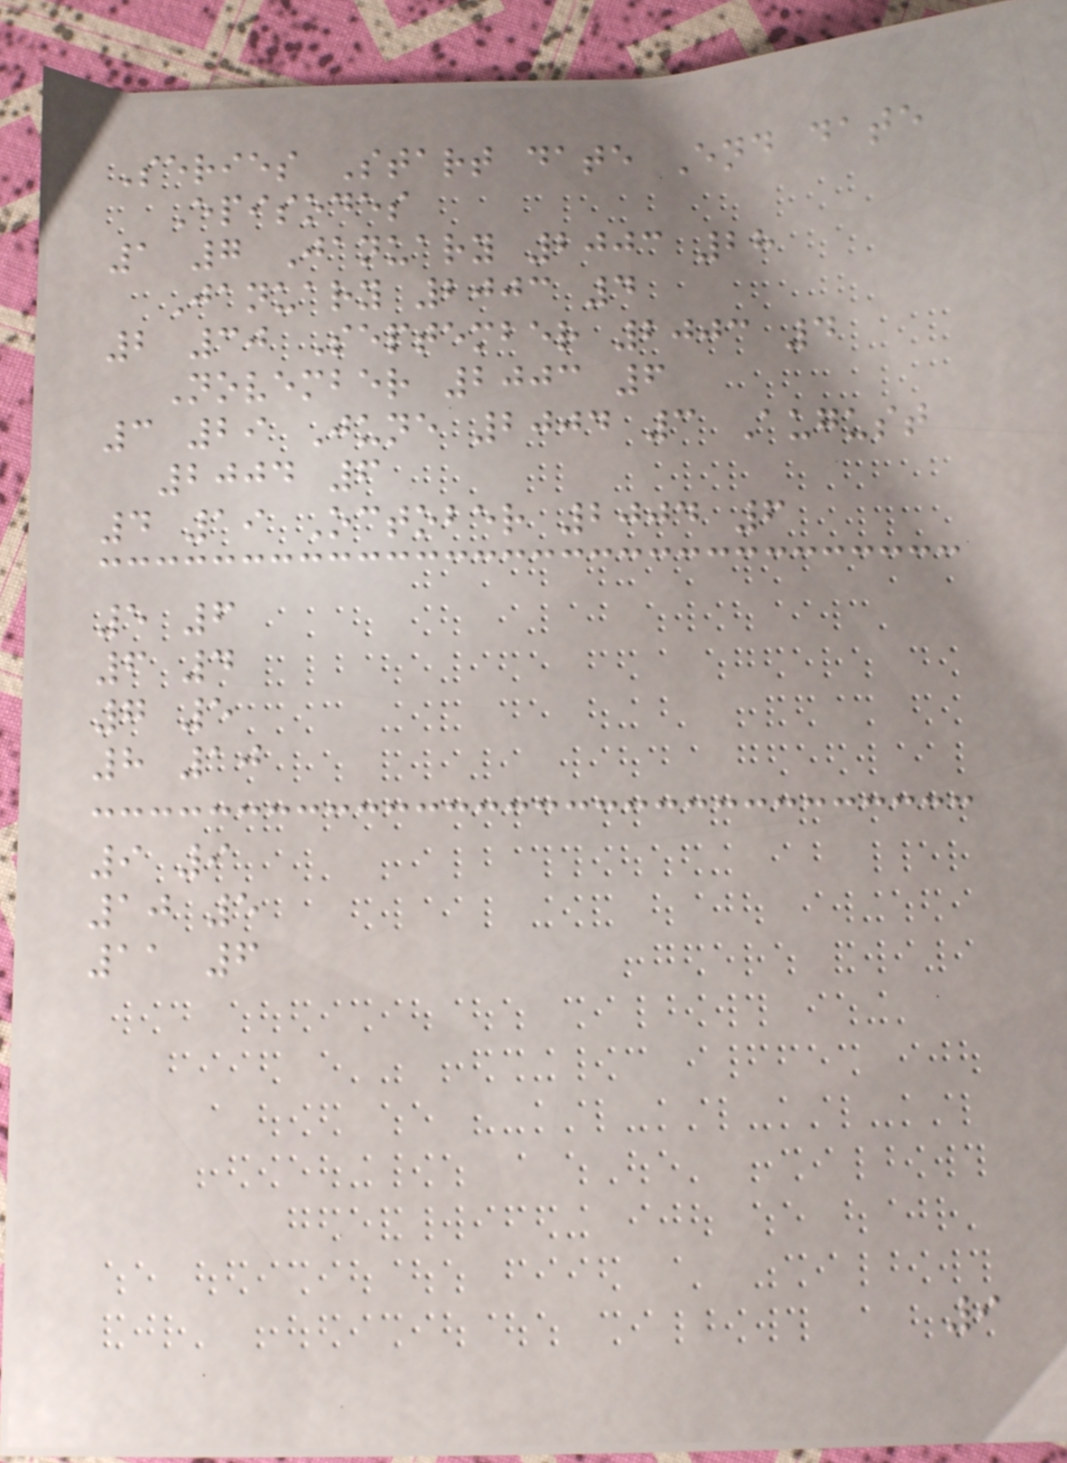Series Start date End date
Episodes
1 7 January 2003 28
January 2003 4
2 30 September 2003 4
November 2003 6
3 29 June 2004 3 August
2004 6
4 19 October 2004 6
5 6
6 4
7 5
8 10
9 9
10 5
11 6
9
